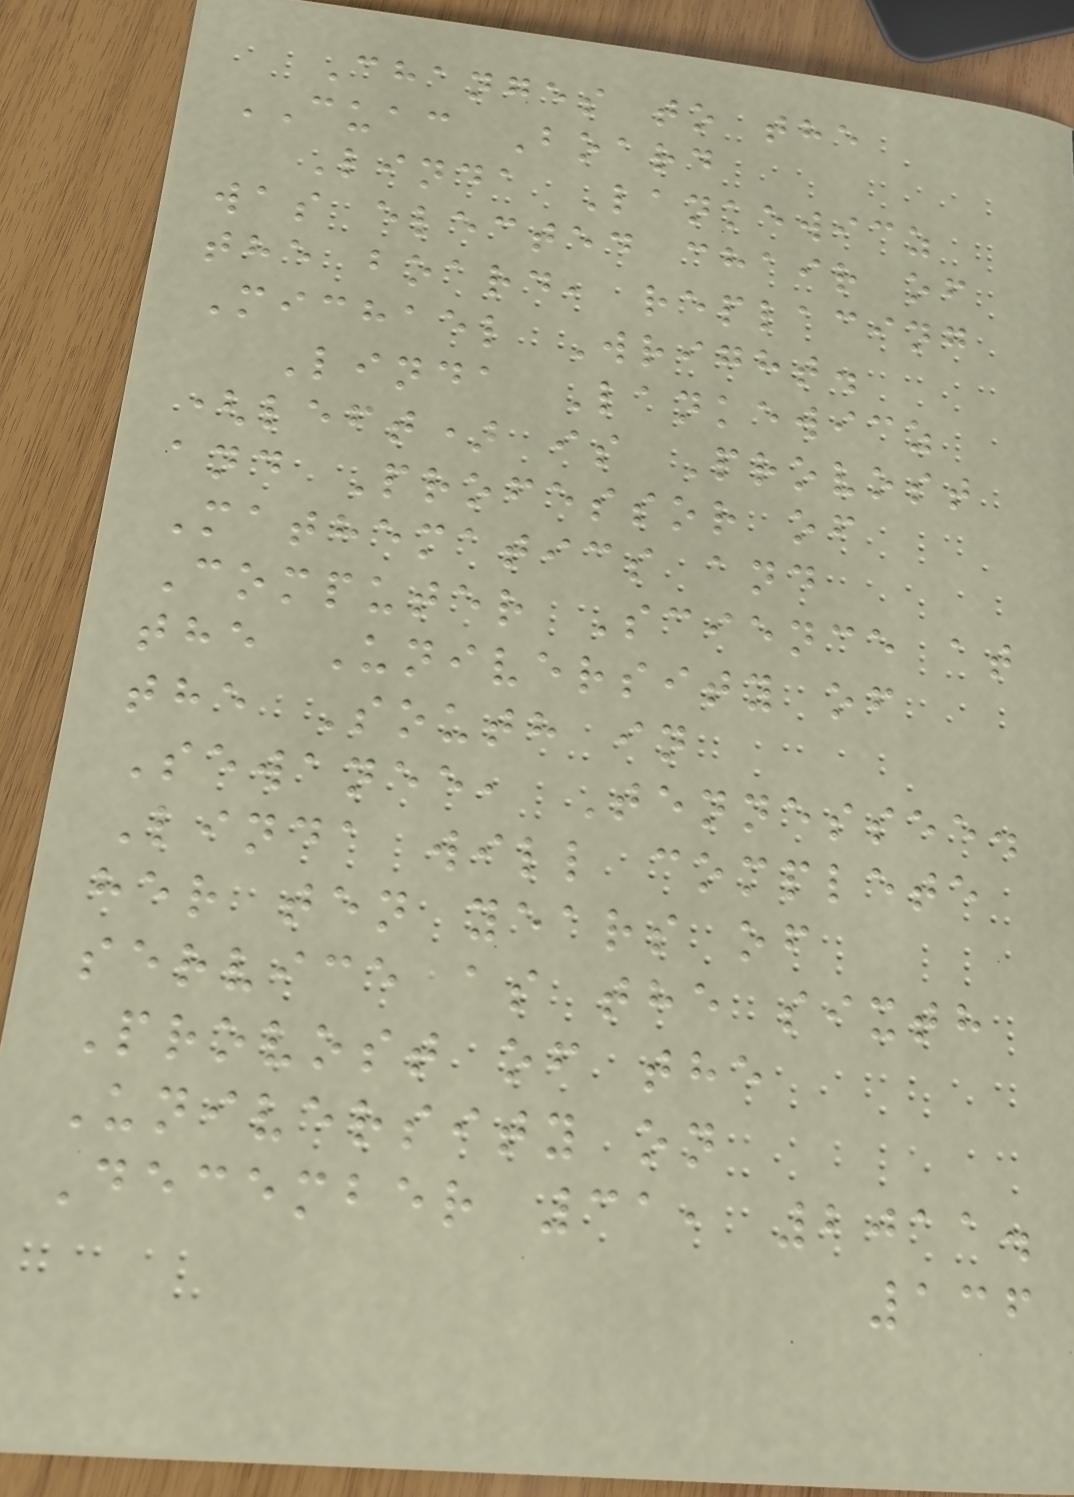Changes to the
CUAC Board
Linda Lankewicz
was elected chair of
the board, replacing
Michael Wright.
Linda Lankewicz
(left) is Provost
and Professor of
Mathematics and
Computer Science at
the University of
the South in
Sewanee, Tennessee.
Linda will complete
her ten years of
service as the sixth
Provost of the
University on
December 31, 2011.
136
